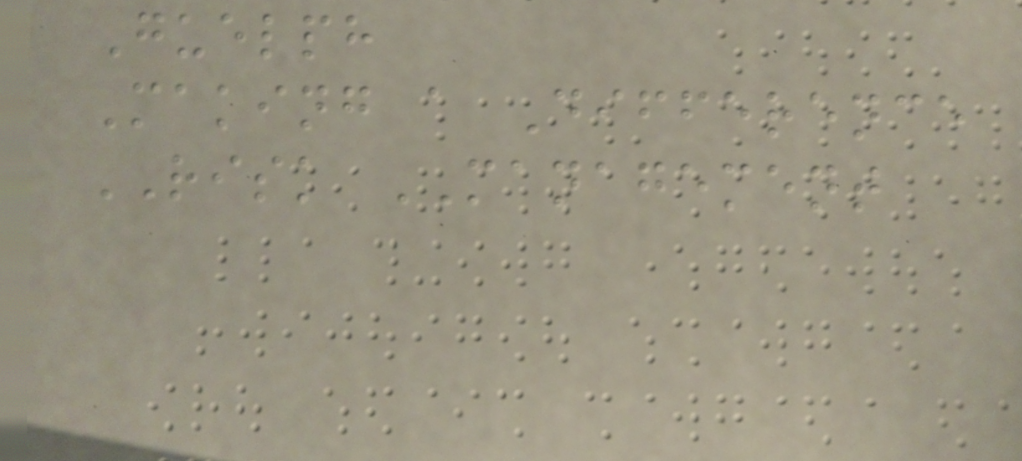Guelph
Making a Difference
RISK MANAGEMENT
